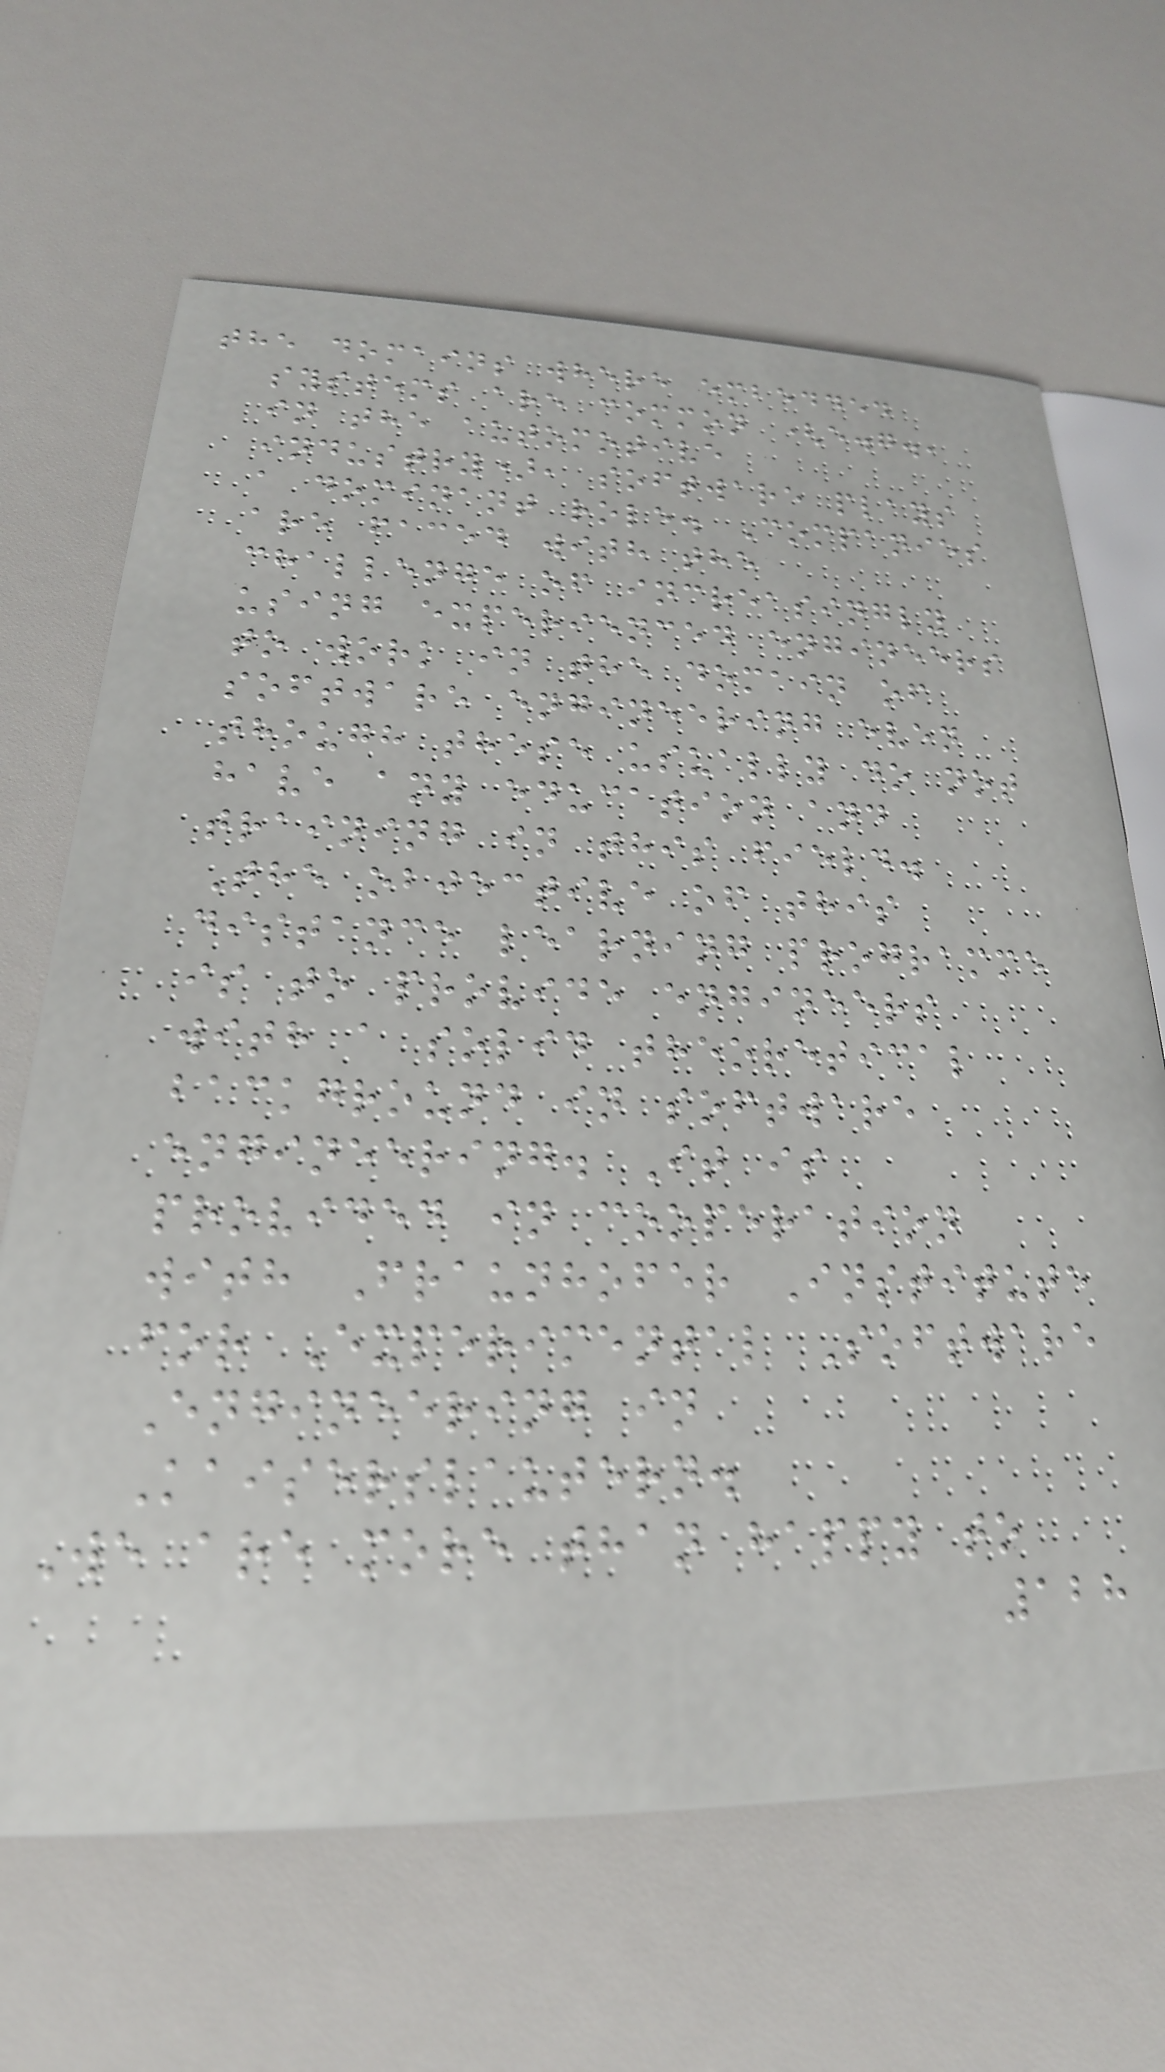the domains where embedded
systems are common (e.g.,
in the automotive
industry), software plays
a dominant role. Companies
are faced with the
challenge of increasingly
using experienced engineers
to work in the domain of
software engineering even
though these usually do not
have any education and
training in this field.
The objective of this
distance learning programme
is to provide engineers
with a solid theoretical
background in software
engineering. It is
provided in cooperation
with Fraunhofer Institute
for Experimental Software
Engineering in
Kaiserslautern.
We are more than happy to
128
